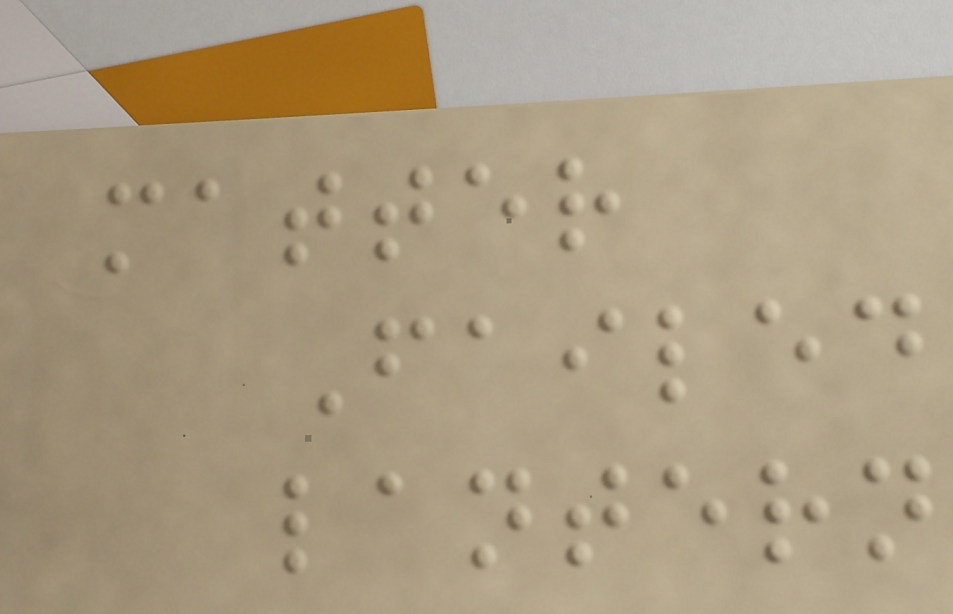matter
Failed
lantern
